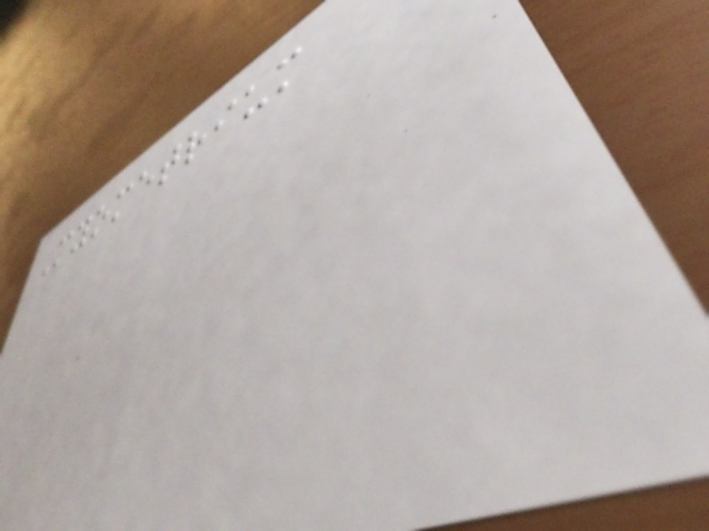Myometrium
